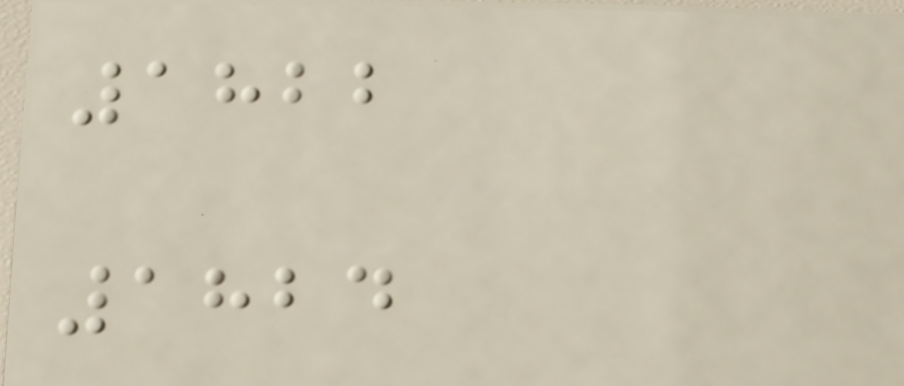1822
1824
